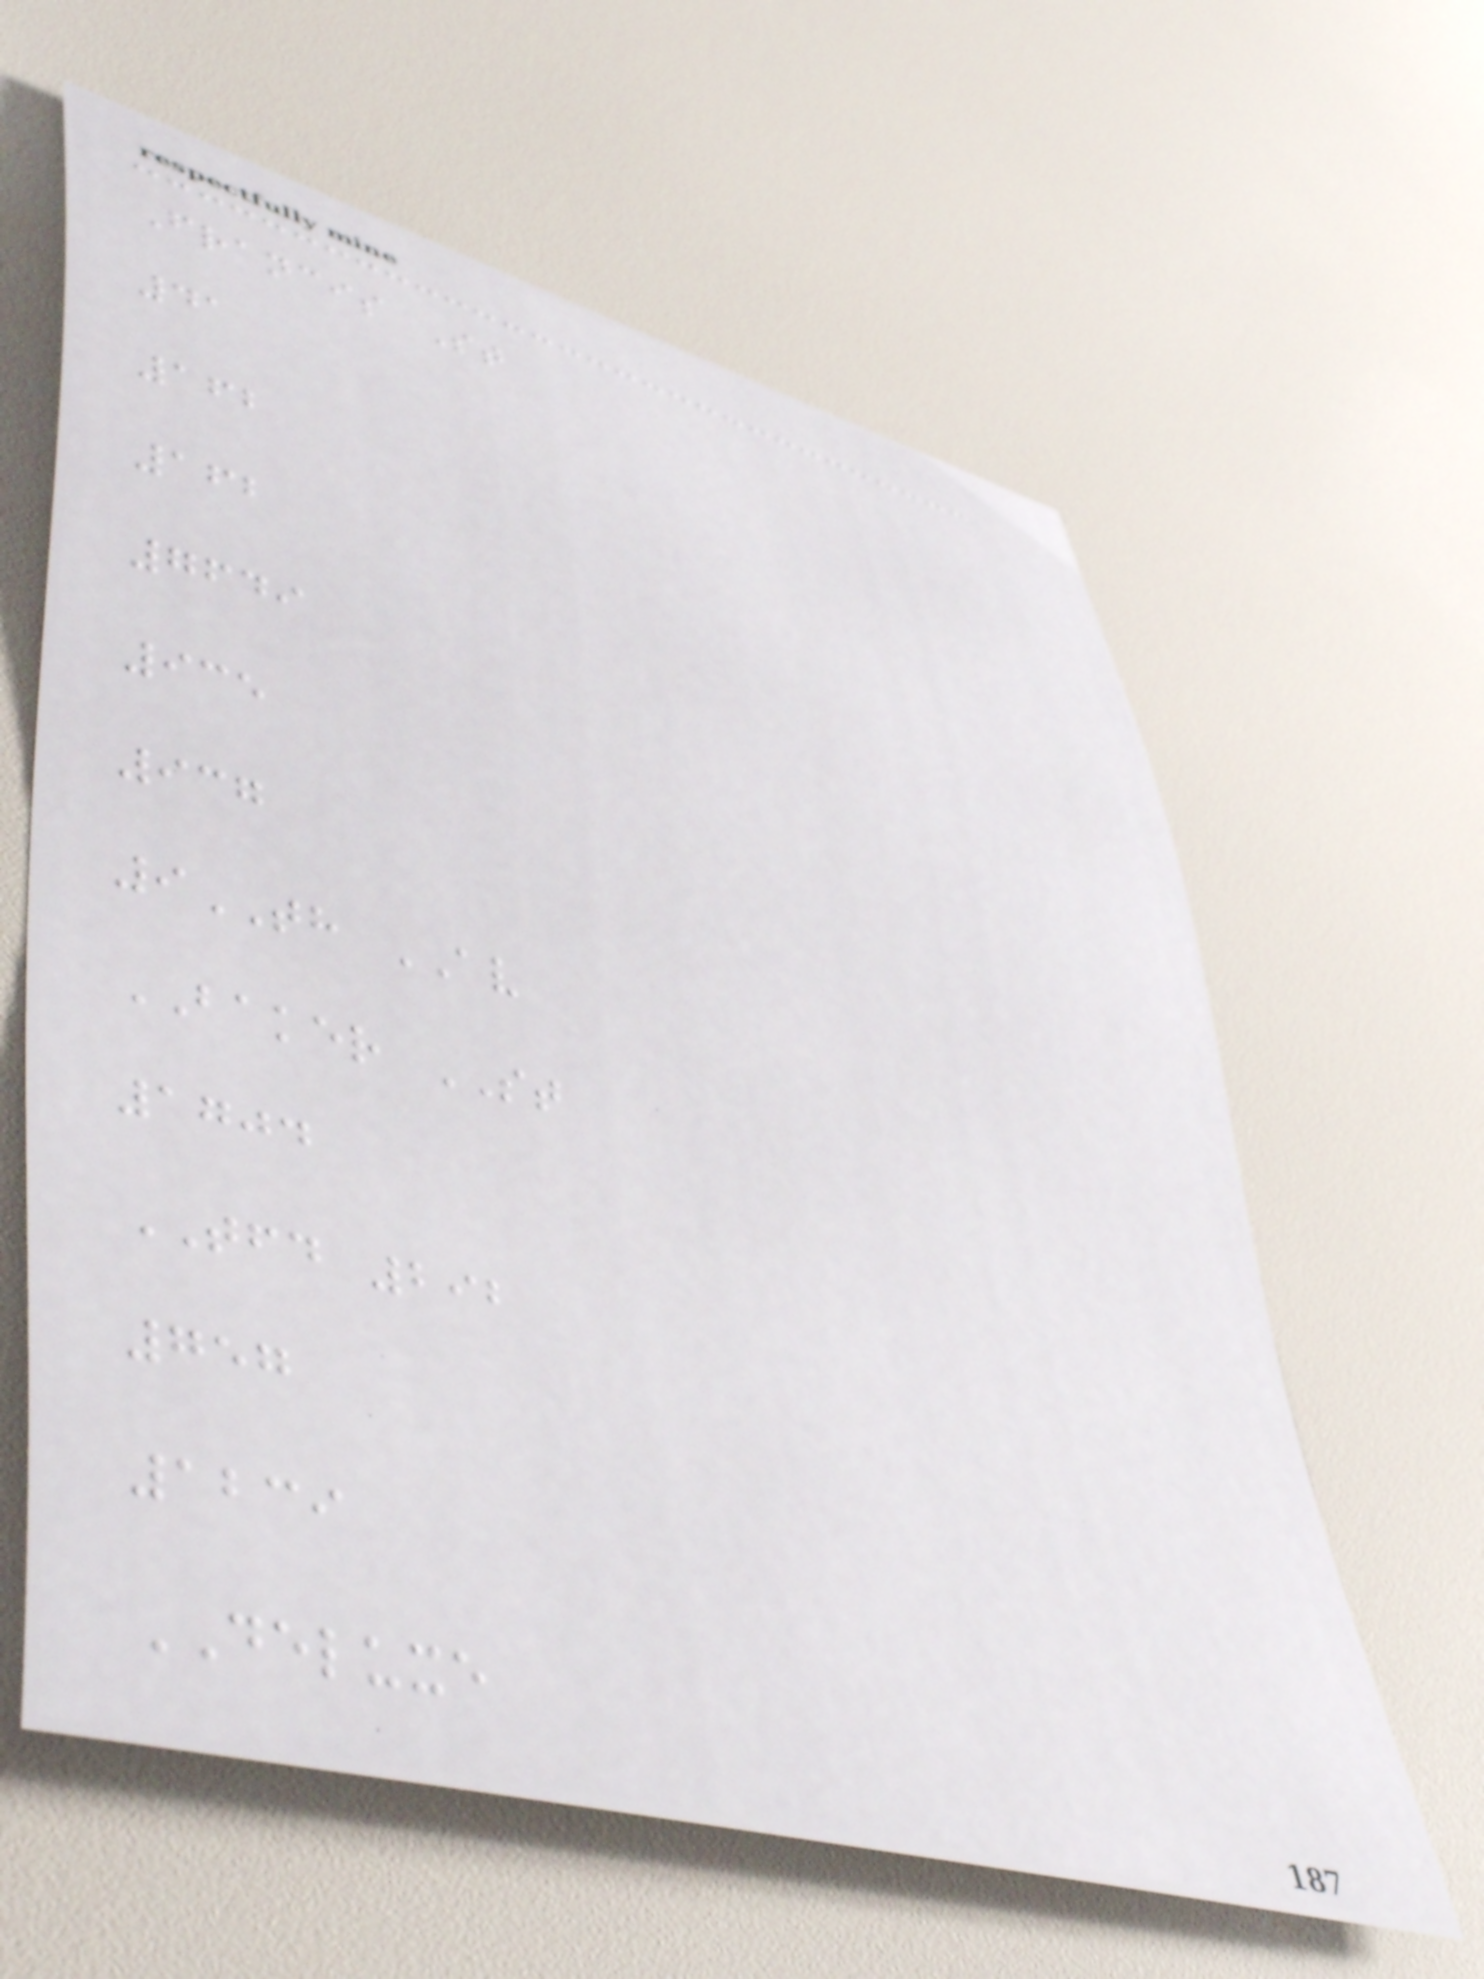Francis St
41
162
162
7649
935
937
9TH AV
BAKER ST
1704
TFD 292
757
1239
DELUXE
